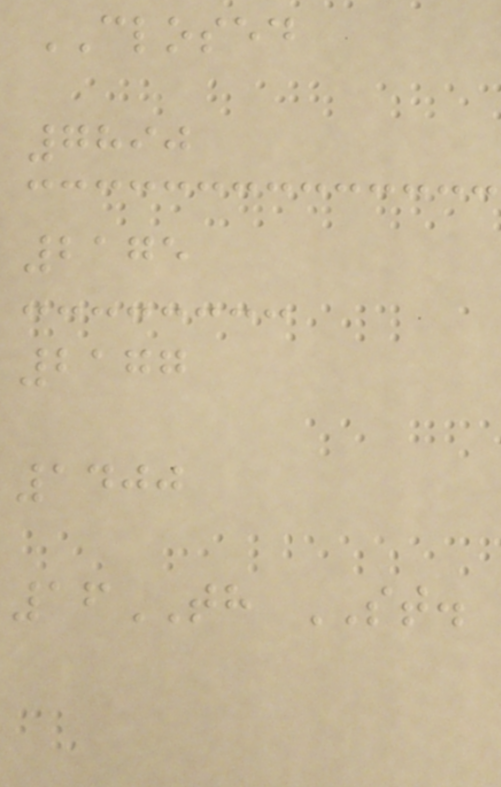CLOSED
7890
2175
2177
1400
16TH ST.
